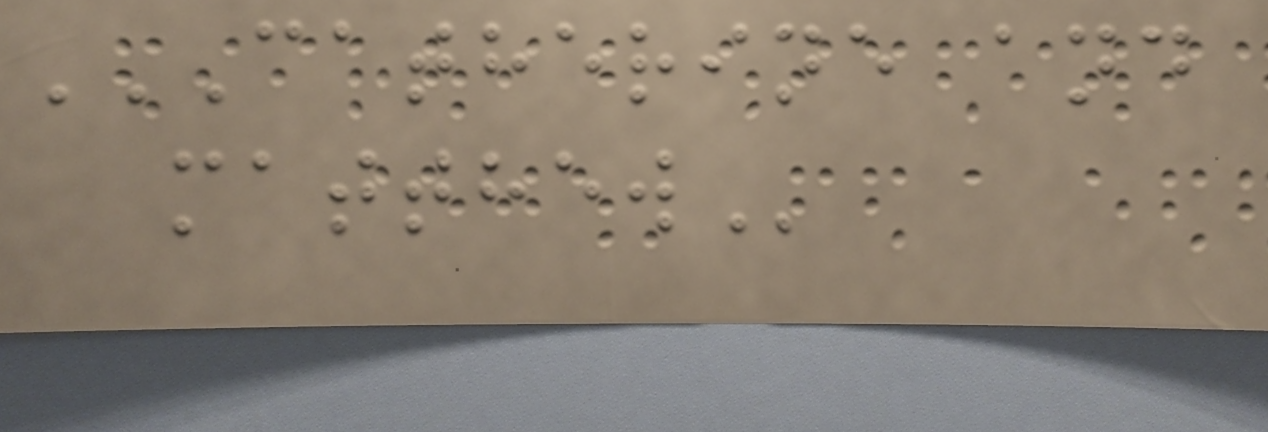CATHERINE AND
MATTHEW
